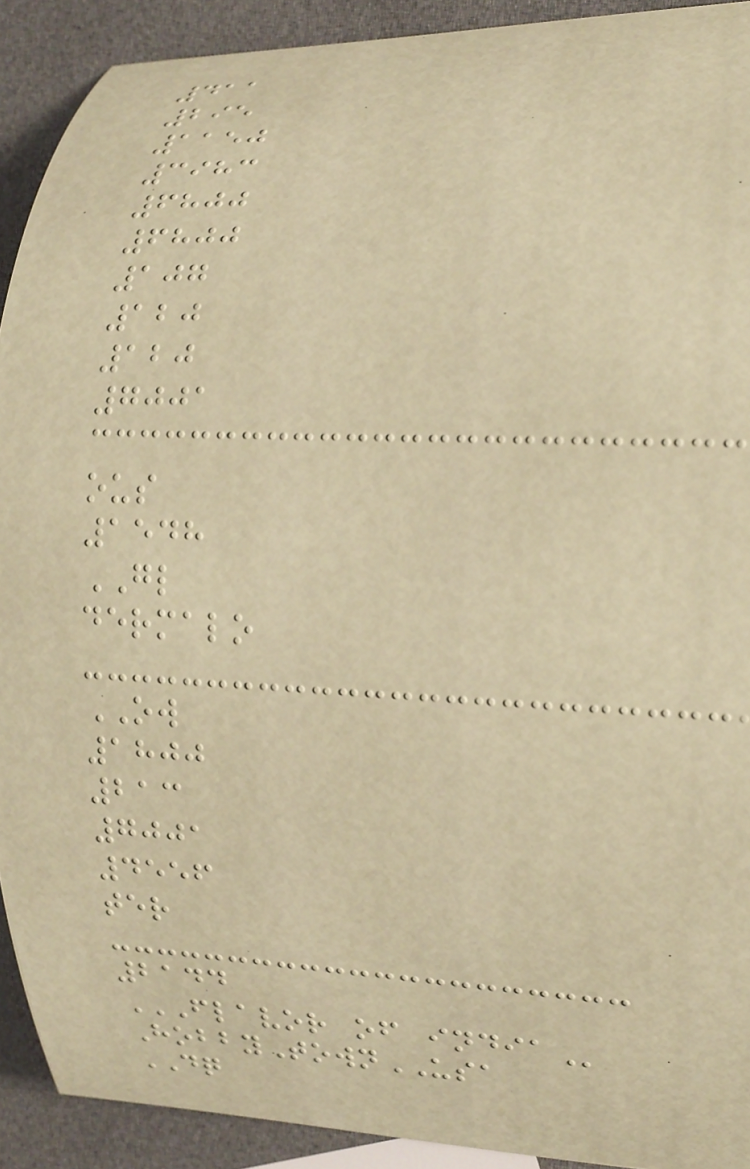411
295
1150
3983
6800
6800
107
120
120
7001
ous
1548
GL
dermalo
OW
1800
213
7001
4556
ter
2144
FLAVOR OF INDIA
HobbyTownUSA
DQ
